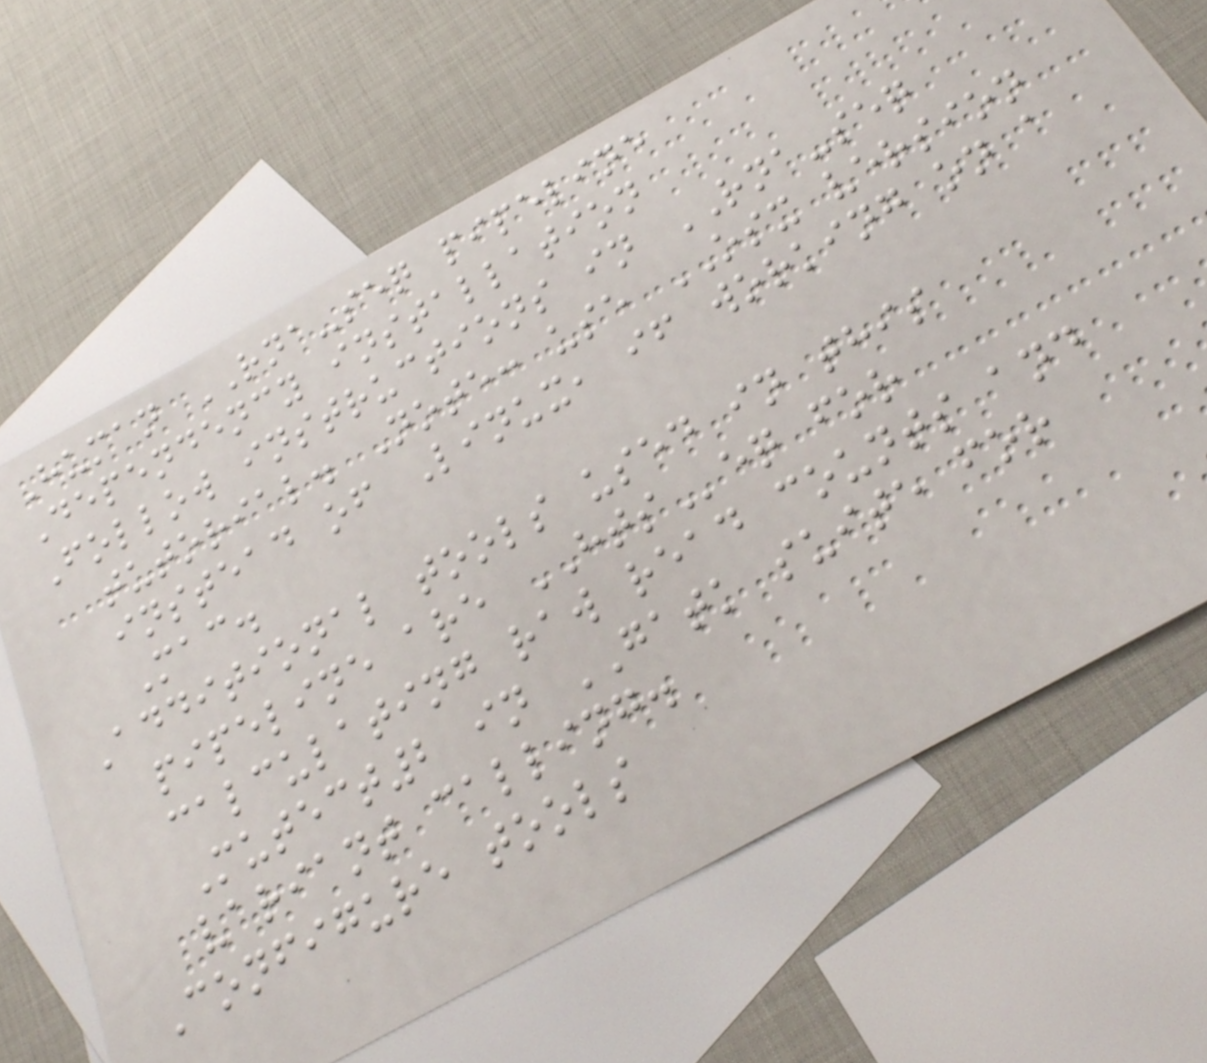Human RNA-seq pipeline
Dependency installation
Follow instructions in RNA-seq
tutorial. Note: use OSX version
instead of Linux, if working on a
Mac.
Additional tools used in this
pipeline are HTSeq for
calculating raw read counts and
Mutect2 in GATK suite for
variant calling.
Configure tools
